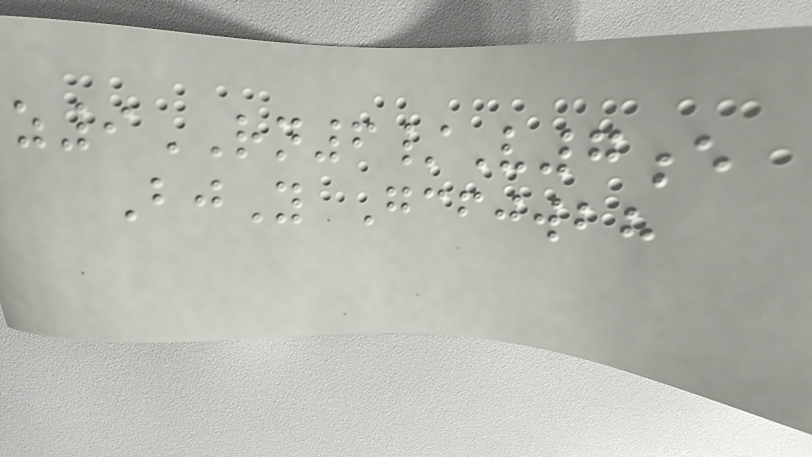z9RN6/V7e
BjY Gcfjwbh
